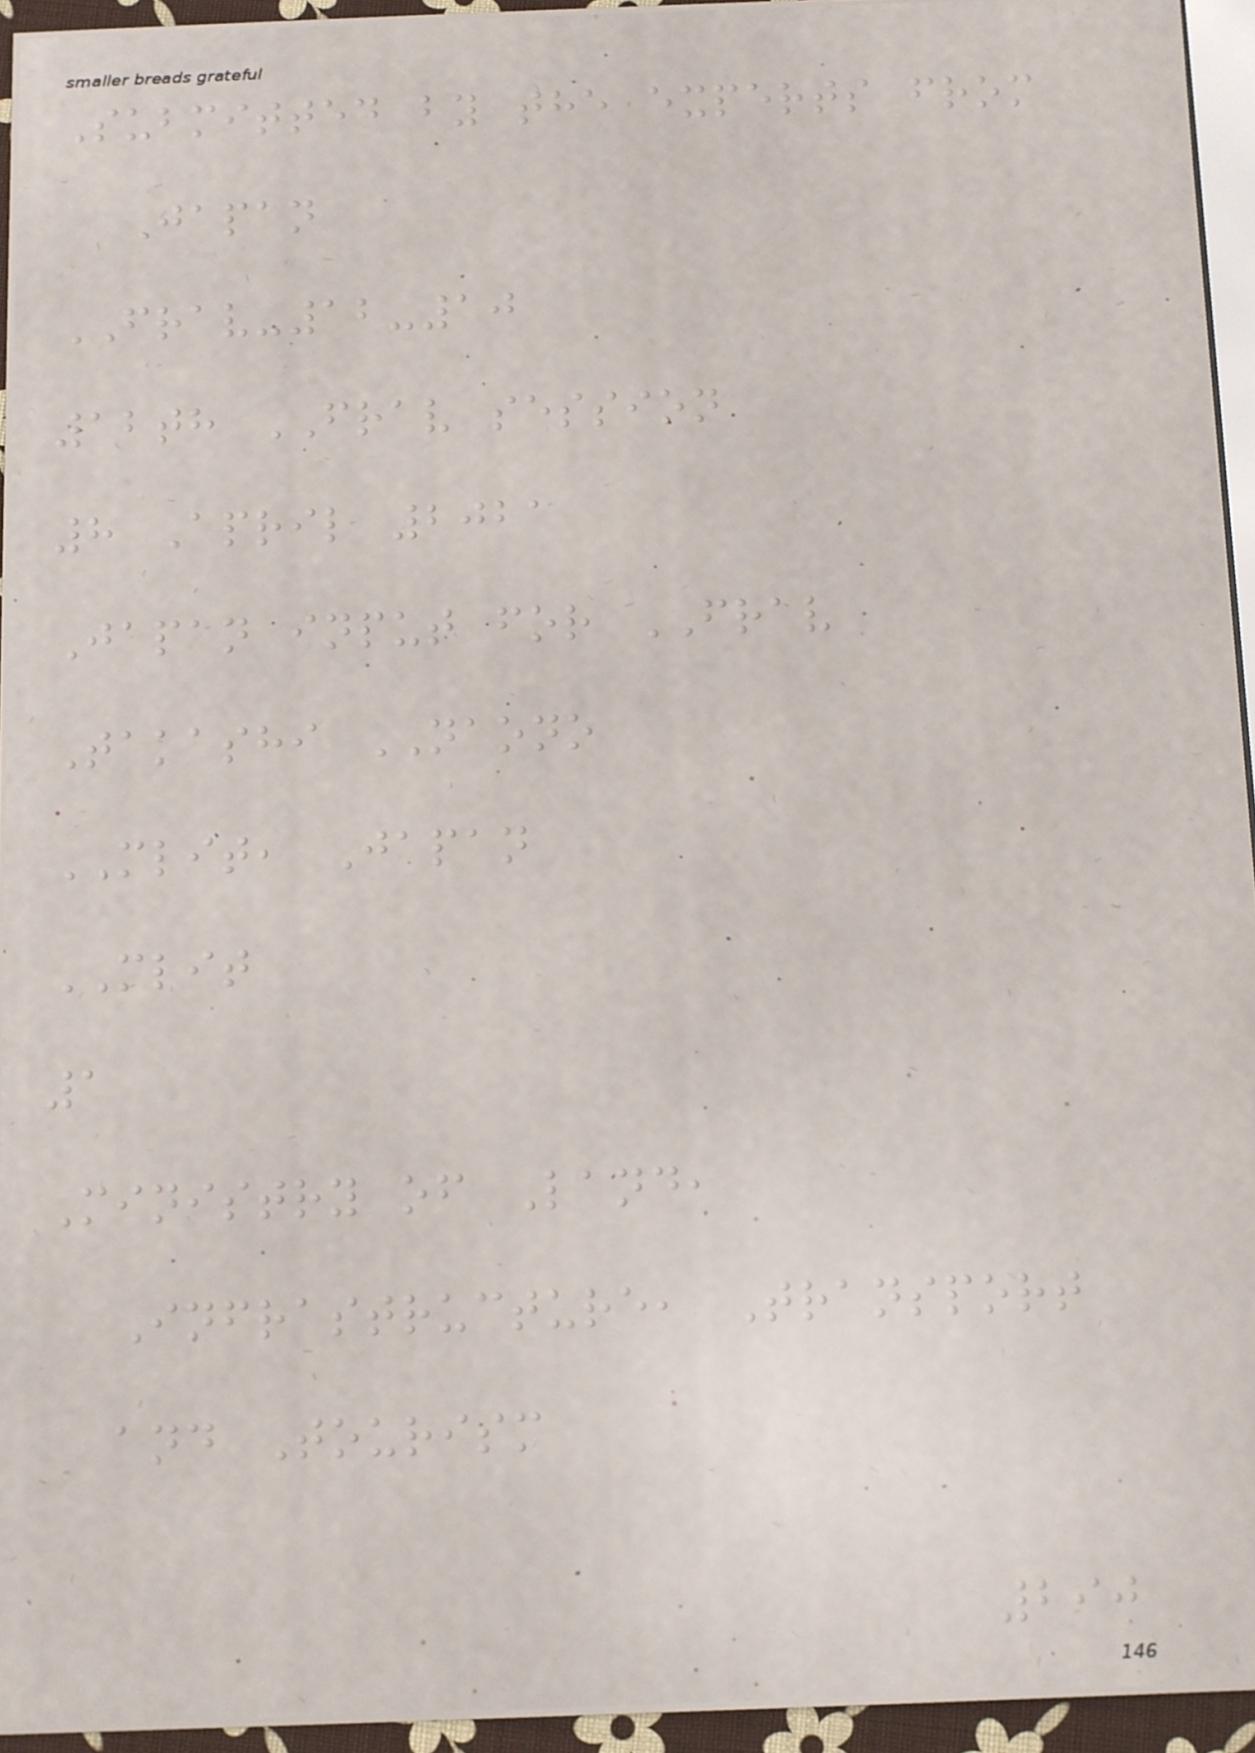Submitted by the experts from
Japan
FRAV-12-10
12th FRAV session
8 April 2021
Japan input for FRAV
Takashi NAONO
MLIT, Japan
MLIT
1
Ministry of Land,
Infrastructure, Transport
and Tourism
290
